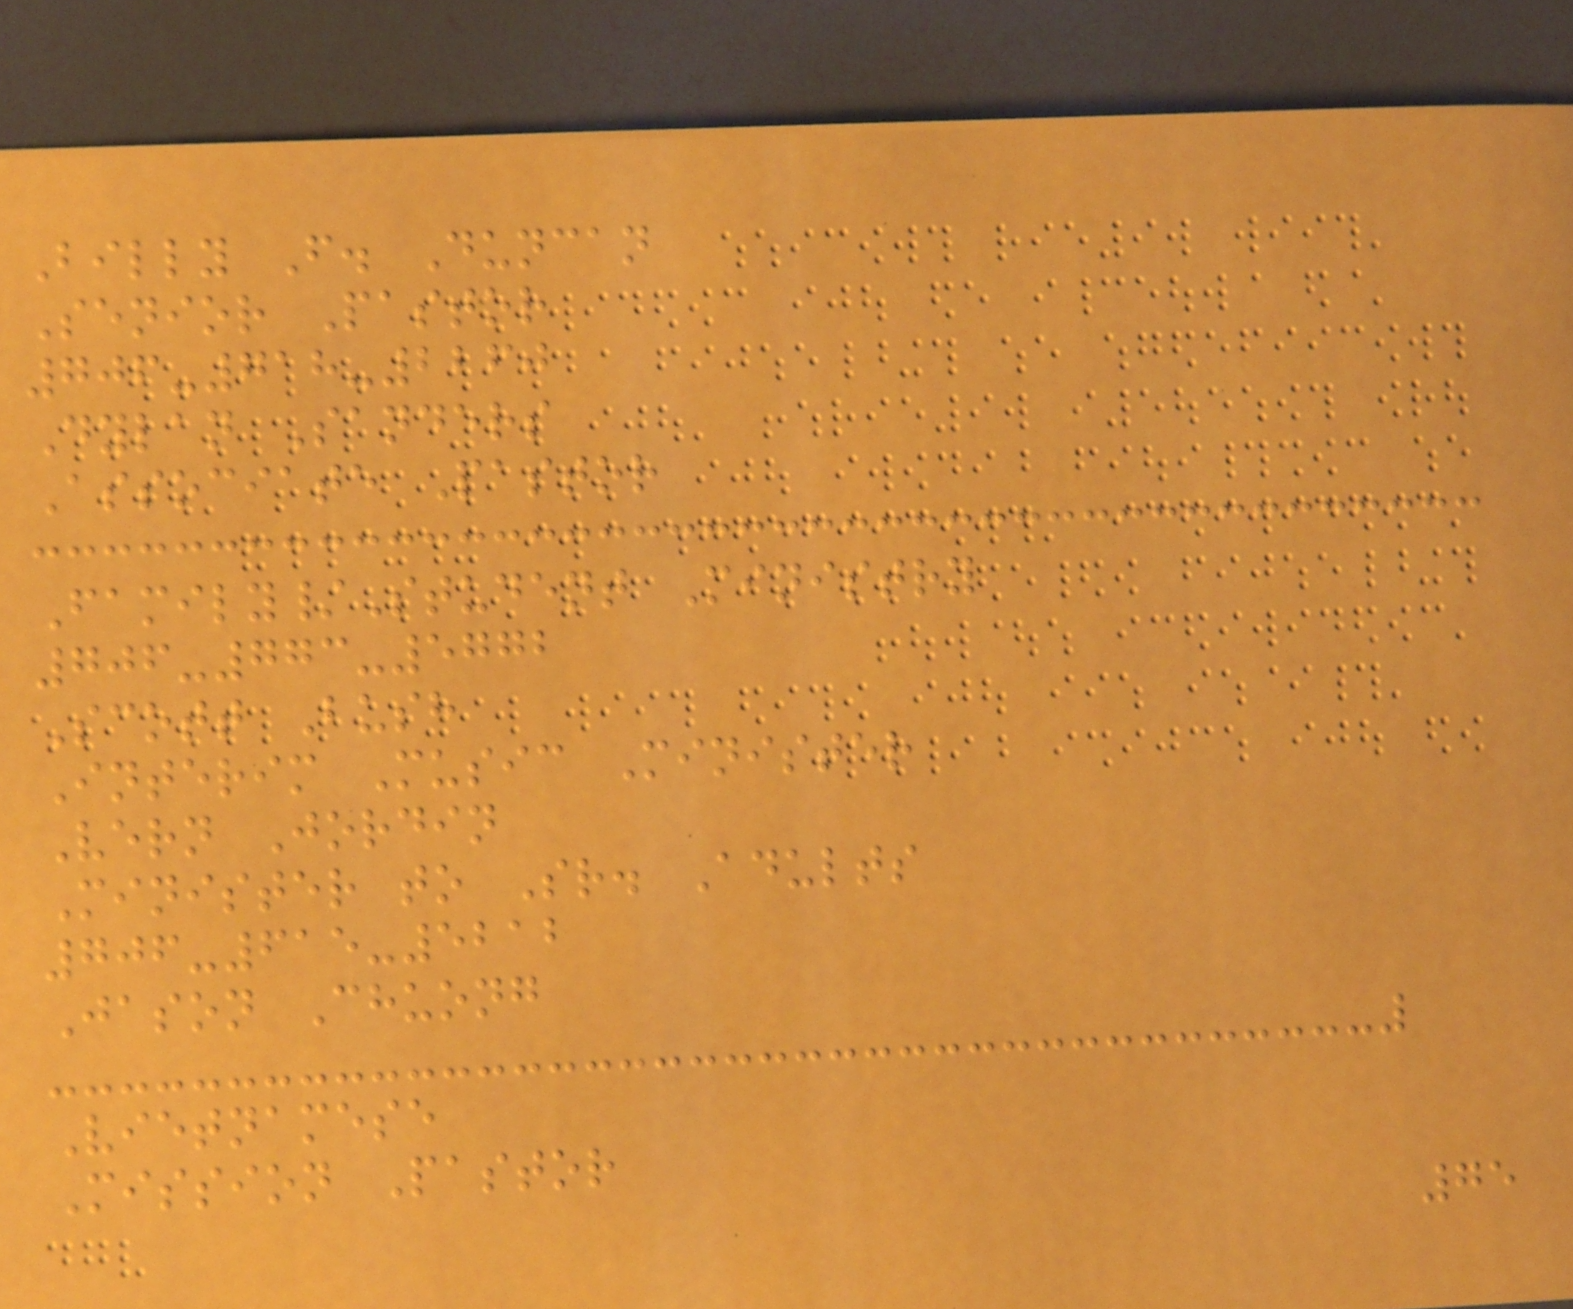Billy F. Duncan
Senior Pastor
706-718-2260
Dylan Sanders
Associate Pastor
Family/Student Ministry
706-773-5772
Scott Bush
Interim Music Minister
Vern Jordin
Minister to Sr. Adults
706-615-5212
Jason Chuong
Vietnamese
Mission Pastor
75
